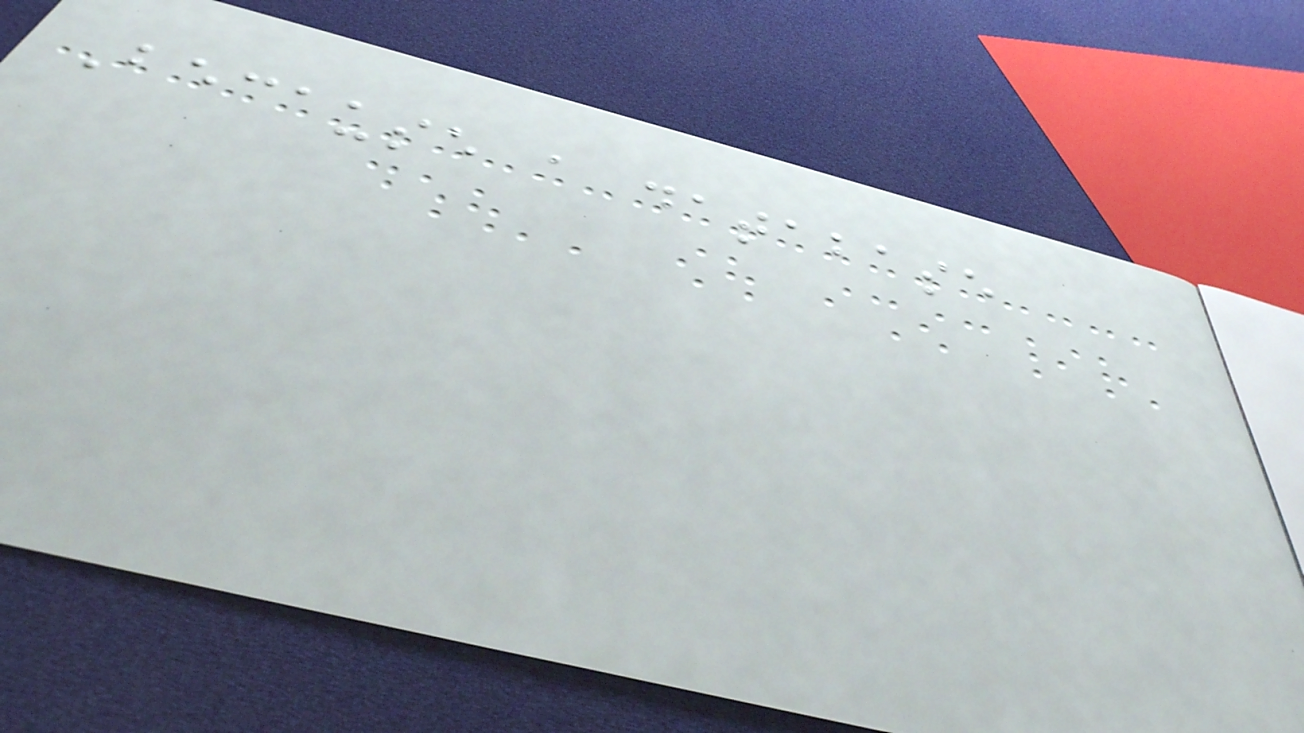Because a database
